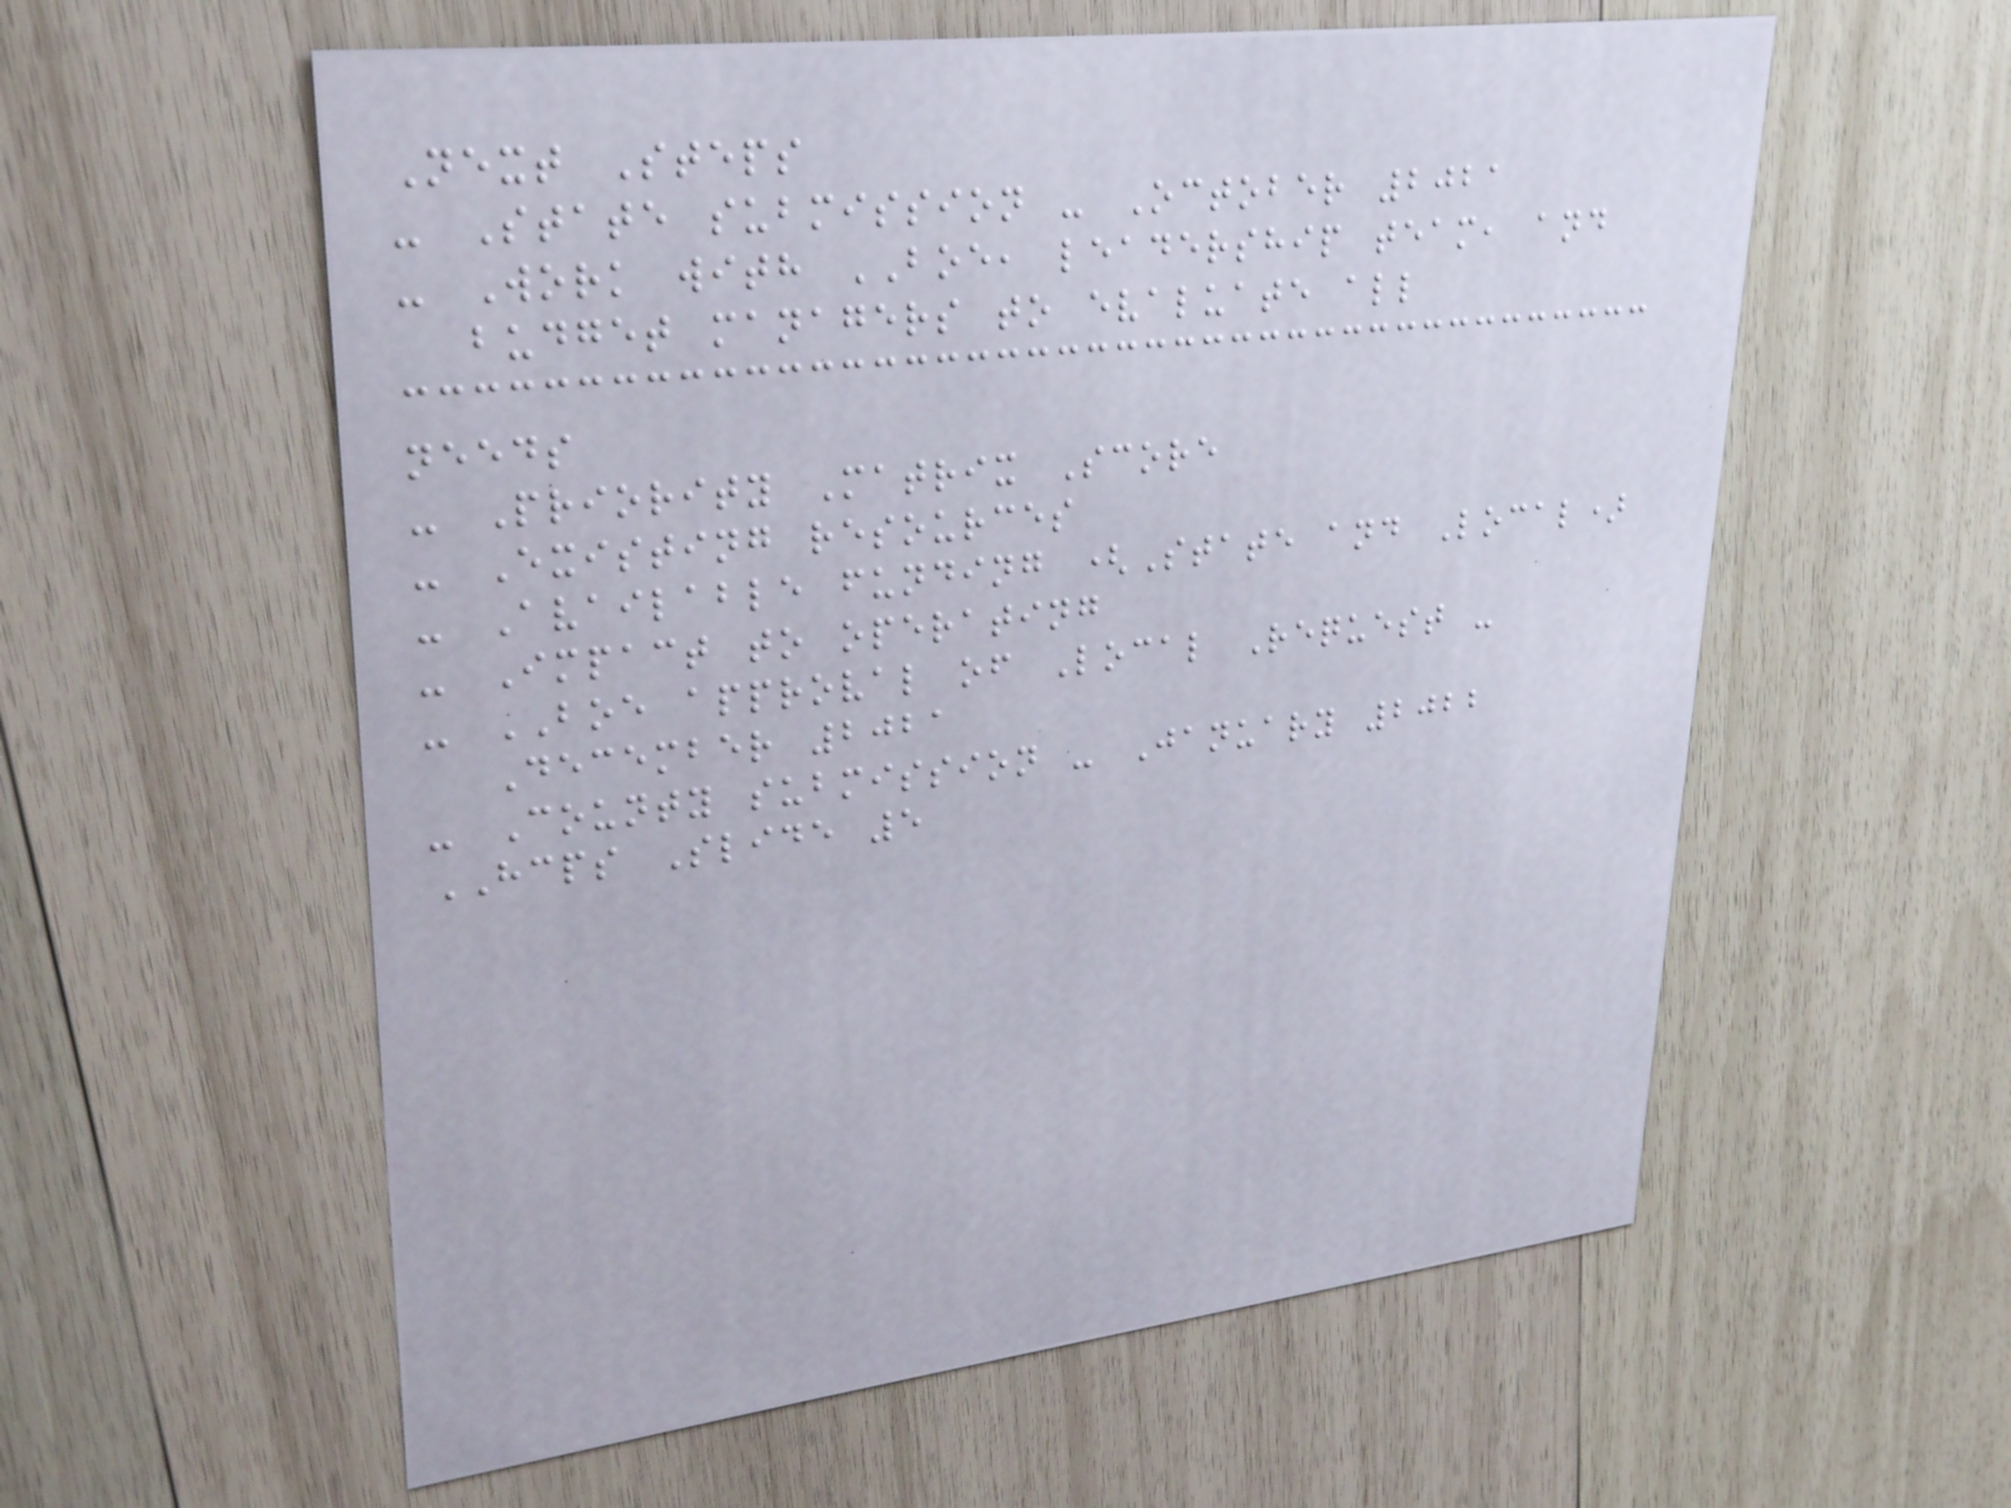Next Steps
- State submission - October 2021
- Work with BOE, leadership team, and
budget managers to evaluate all
needs
- Priority Matrix Score
- Existing resources
- Available funding (State and Local)
- Impact to operating
- BOE approval of Local Request -
December 2021
- County submission - January 2022
HCPS Slide 5
